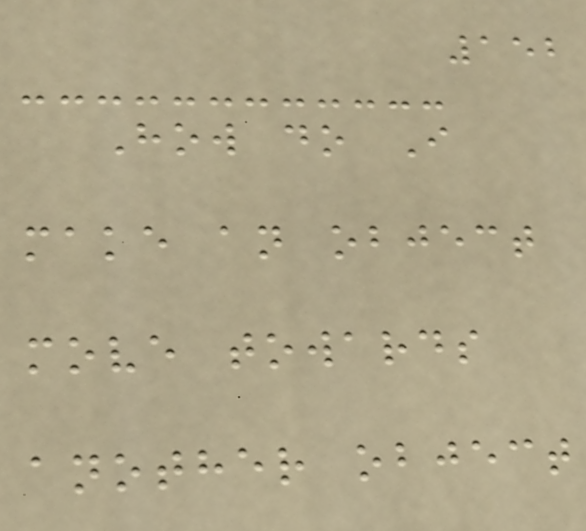152
How do I
make an object
move towards
another object
